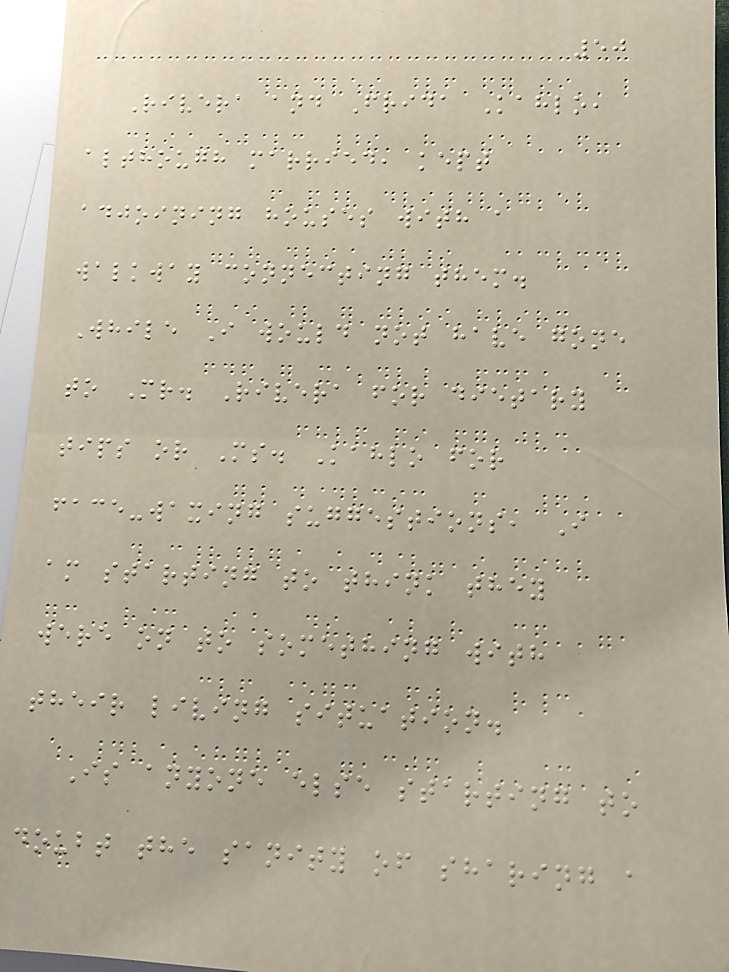50
Rivera and Frida Kahlo,
although married, kept
adjoining houses with a
walkway connecting them.
While I would not have gone
to Mr. Rivera for dietary
tips or Ms. Kahlo for
face-waxing suggestions, I
am starting to think they
were on to something with
their living situation.
Is anyone else starting to
doubt the sanity of sharing a
